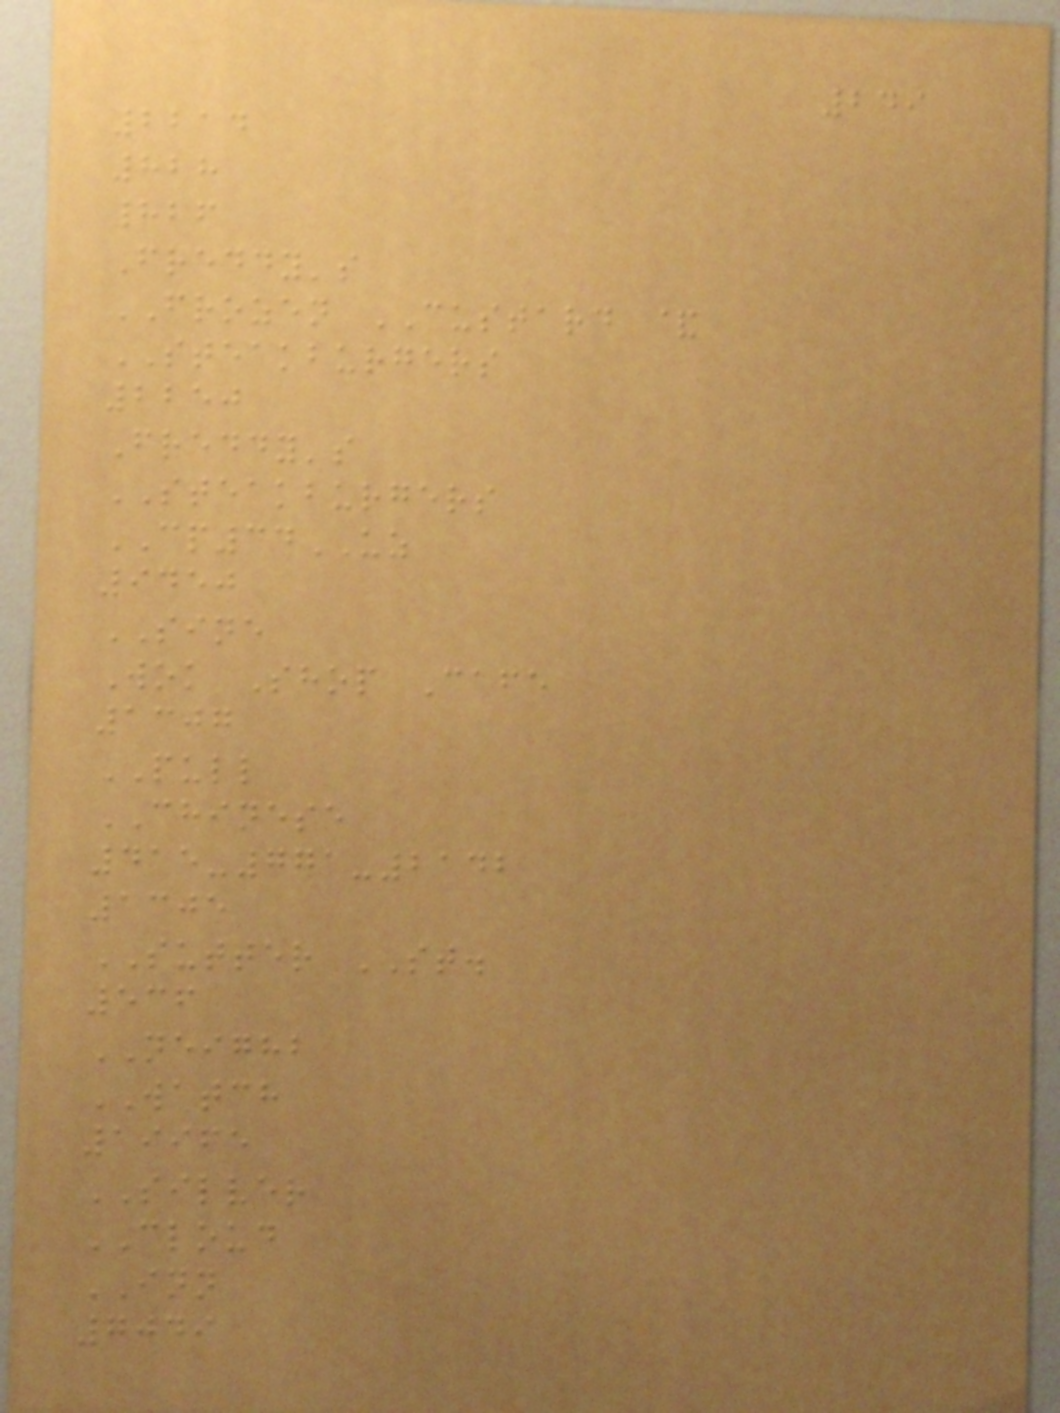249
2214
828
826
Freddy's
FROZEN CUSTARD &
STEAKBURGERS
2250
Freddy's
STEAKBURGERS
CP34UZ
9450
SINE
Wok Shop Cafe
1307
PULL
CHINESE
415-771-2142
1305
SUTTER ST.
536
NEIGHB
WATCH
19965
SILVER
CLOUD
INN
7049
